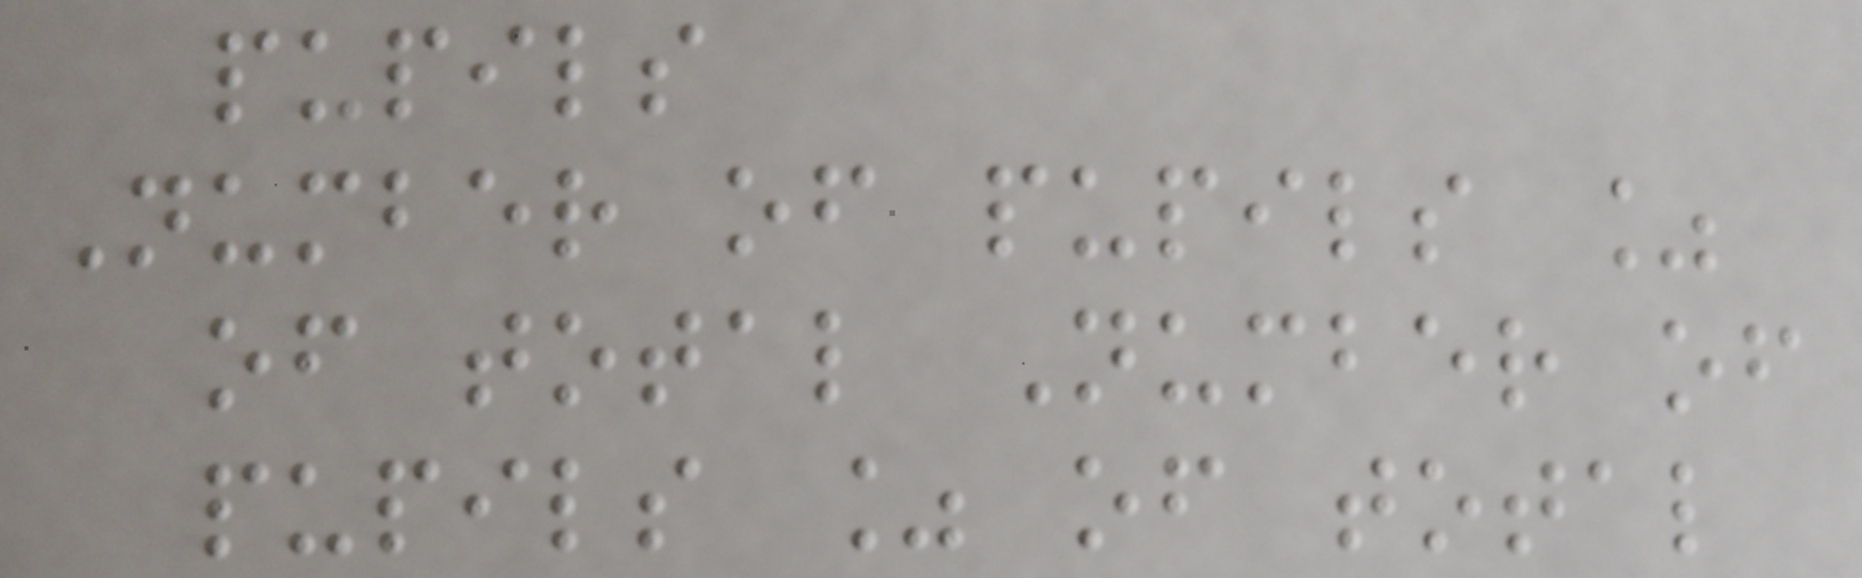pupils
Number of pupils %
of total Number of
pupils % of total
